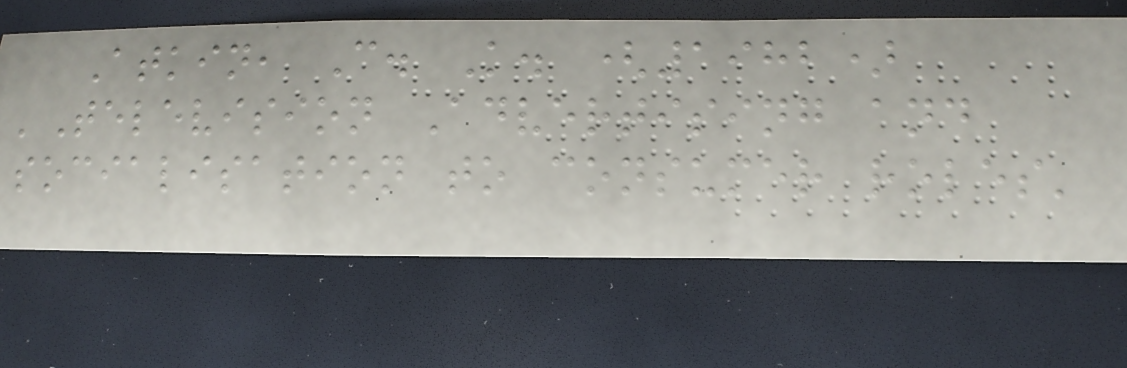Atkin, C. K. (1982)
'Television Advertising and
socialisation to consumer roles'
